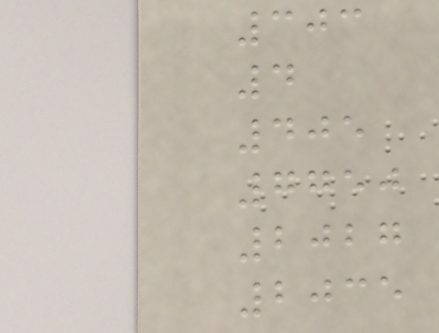303
4
405
7750
2027
2035
